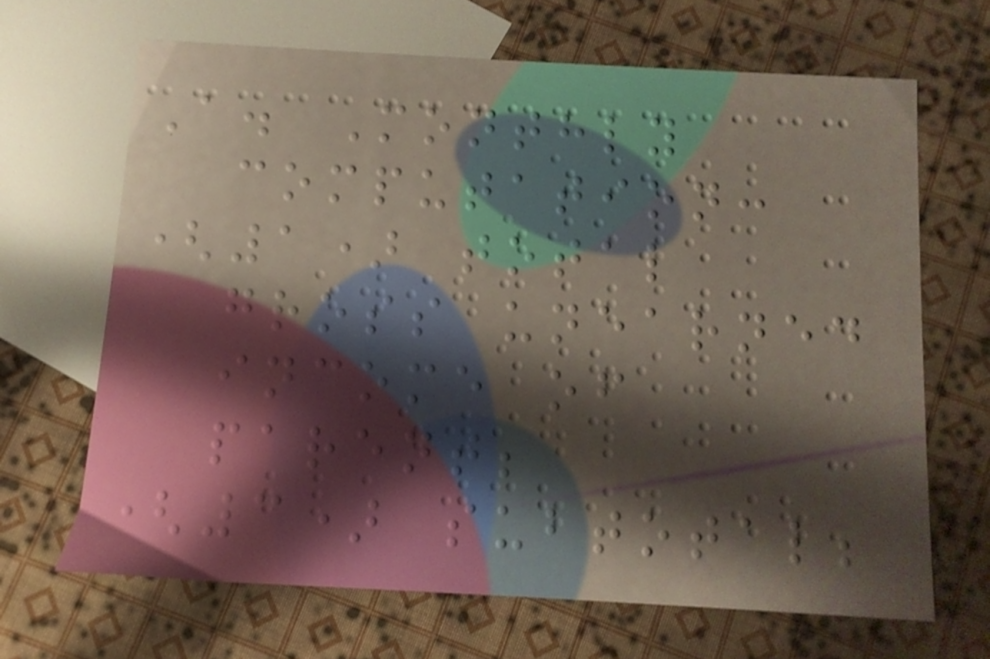A. Monthly
computation:
(1) total
gross unearned
income of
parent;
(3) subtotal;
